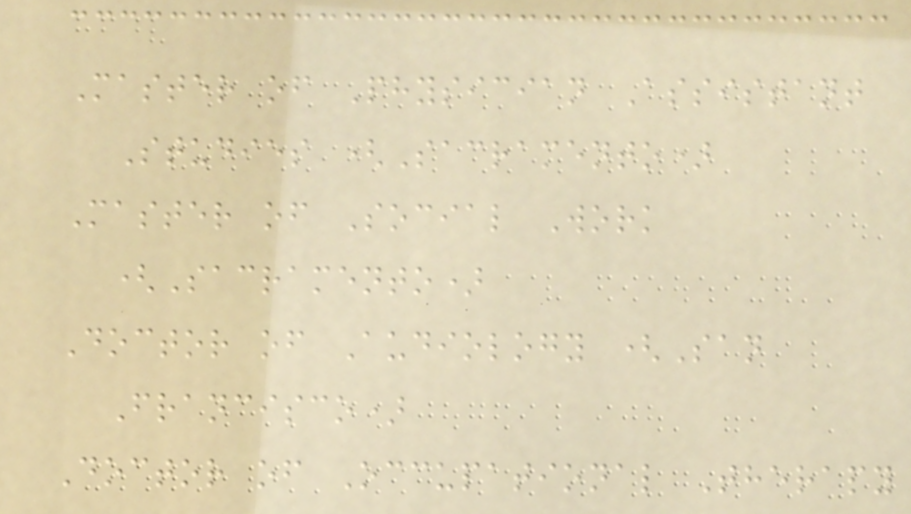Master of Physician Assistant
Studies (Sacramento)
Master of Social Work
(Sacramento)
Doctor of Audiology (San
Francisco)
Doctor of Occupational Therapy
